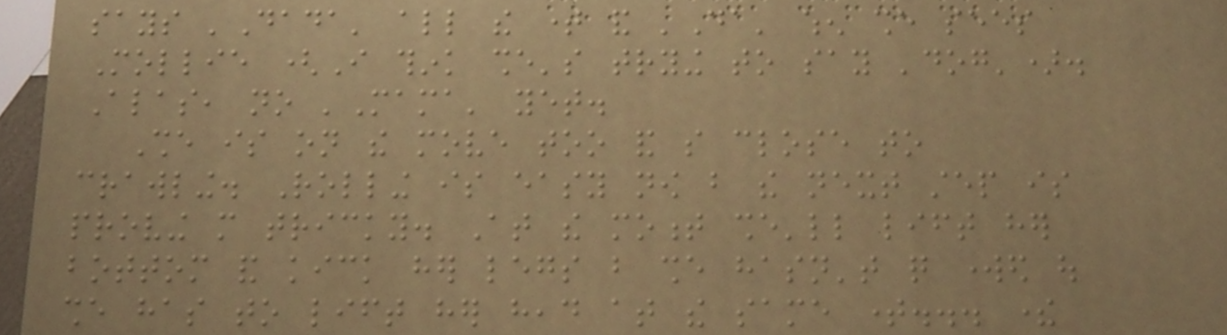says 'Dada' all the time and 'Da' when she sees
Mollie (I think she's trying to say 'dog').
Alas, no 'Mama' yet.
She is on the move too and so close to
crawling. Rolling is easy now but the next step is
proving more tricky. At the moment she'll lift her
bottom and kick her legs but she hasn't quite worked out
she has to lift her head at the same time... there
